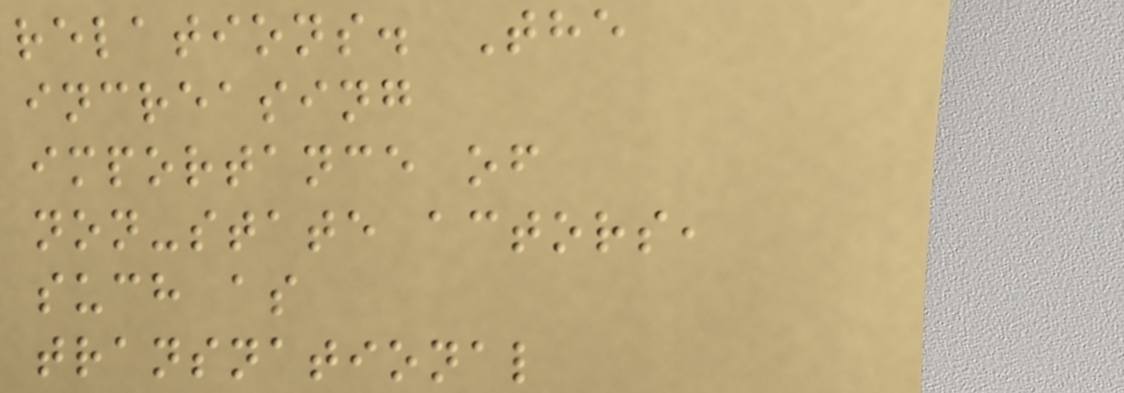relations. The
increasing
importance of
non-state actors,
such as
transnational
